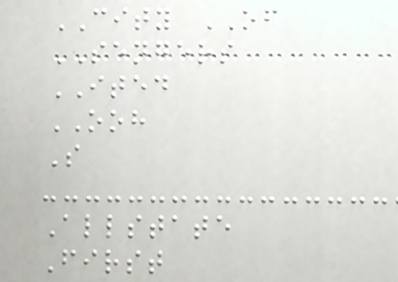CITY OF
SENGERS
ITED
OOH
S
Allstate
First
